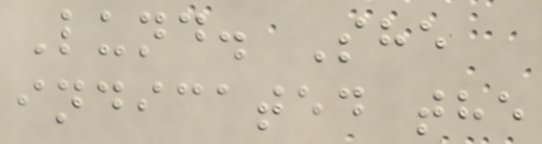Lund. She
indicated the
